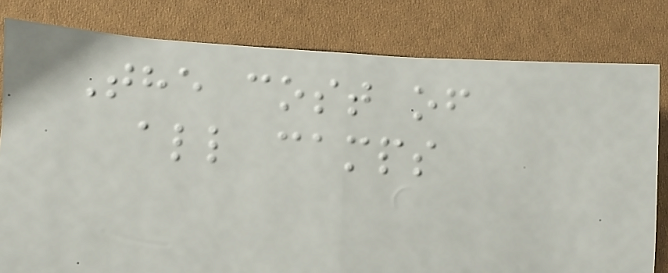The cost of
all camps
